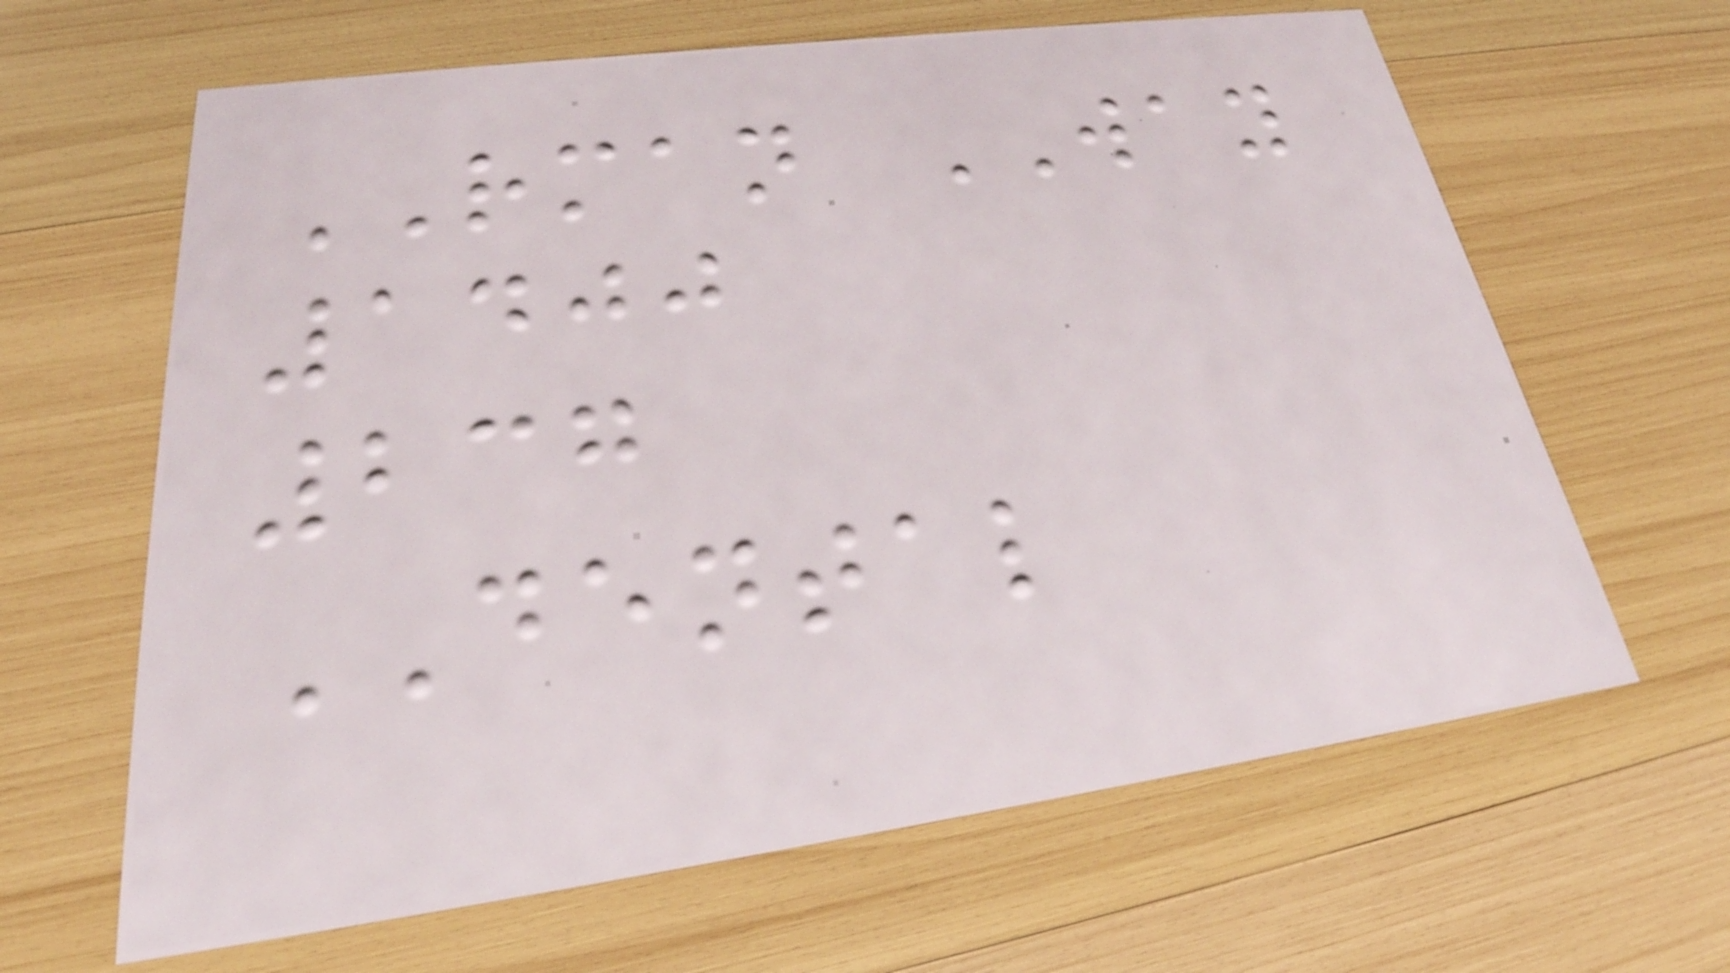RMAN WAY
1400
237
DENTAL
